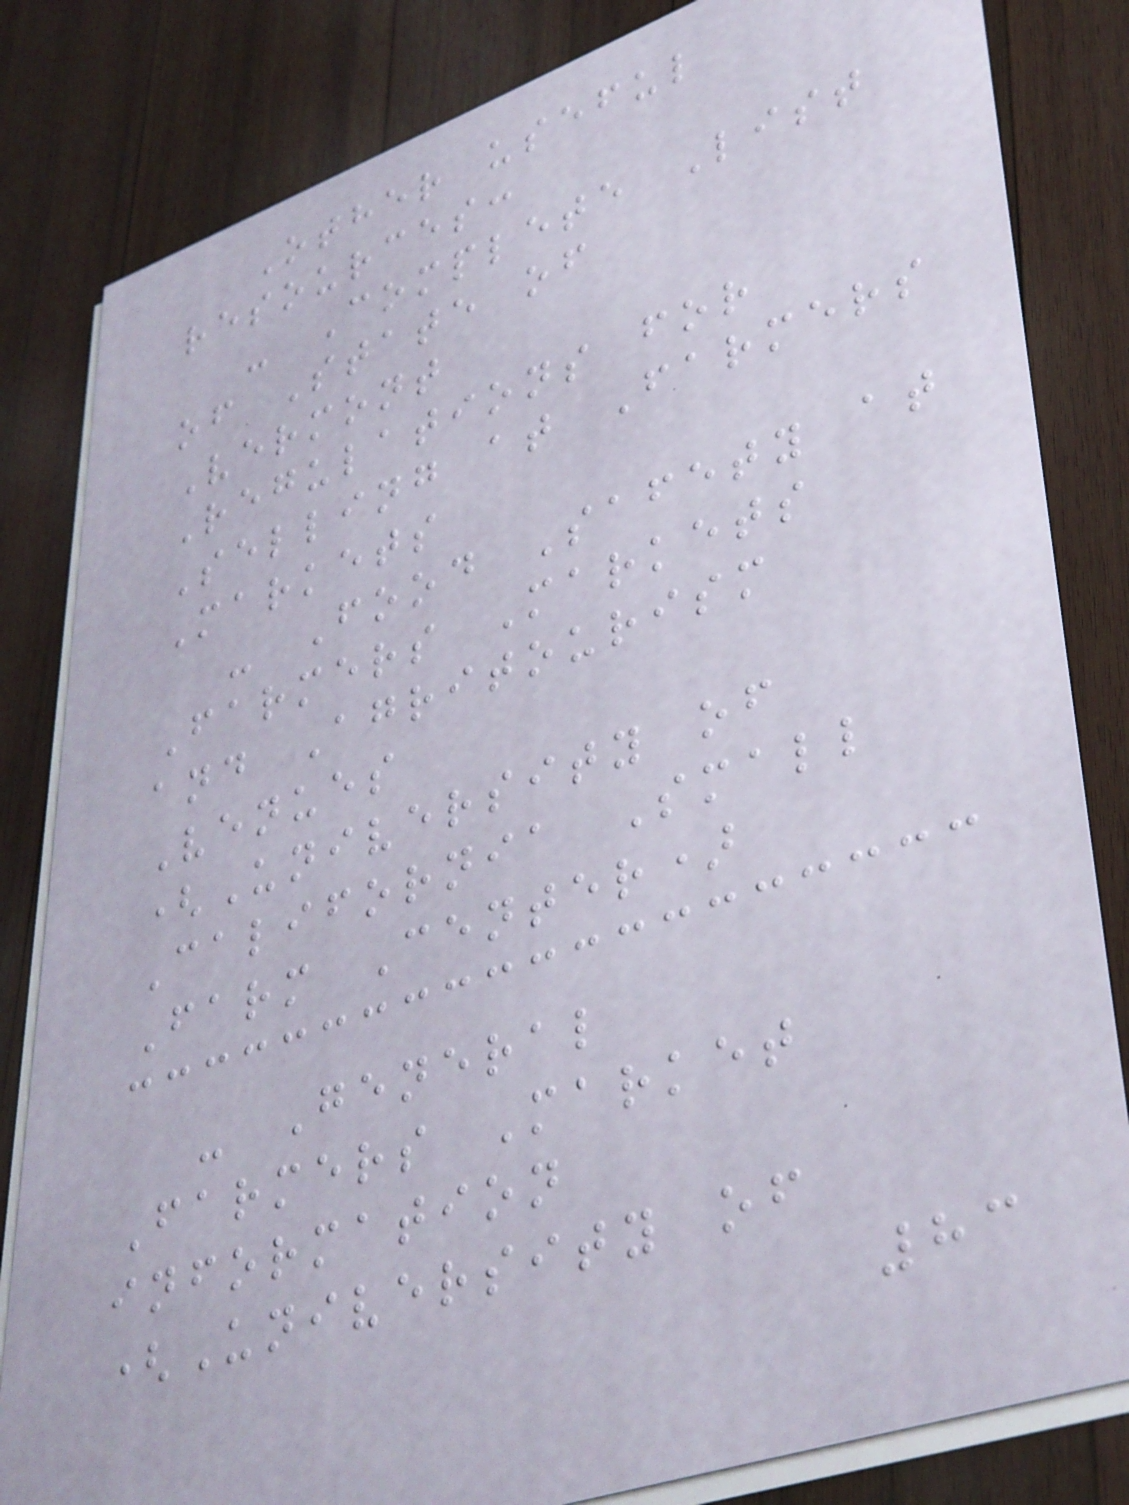Other useful
resources:
- Complete List
of State of
Vermont
Regulations for
Selling at Farmers
Markets
- Food Safety at
Farmers Markets
and Agritourism
Venues
(University of
California Small
Farm Center)
- General
Farmers Market
information
(University of
83
